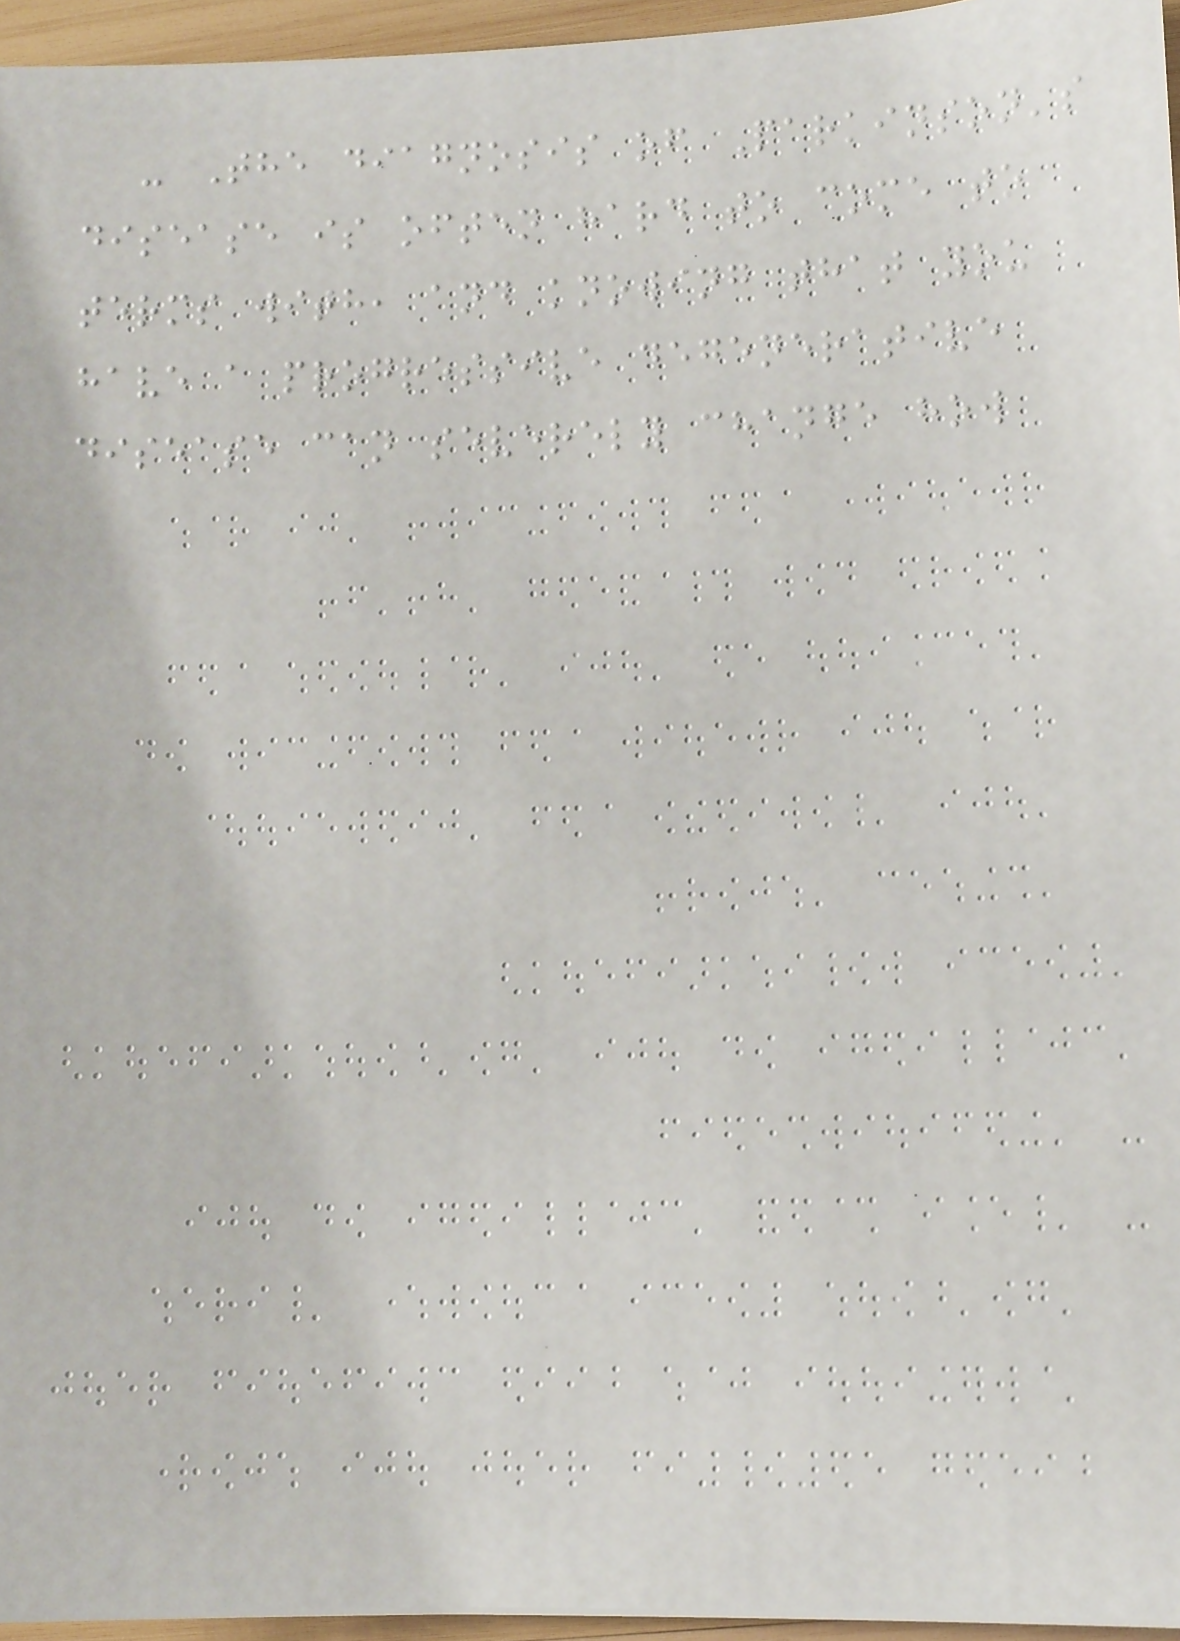- The diagnosis of Parkinson's
disease is often hard to come to
terms with, and knowing that you
have a progressive degenerative
disease can severely change how
